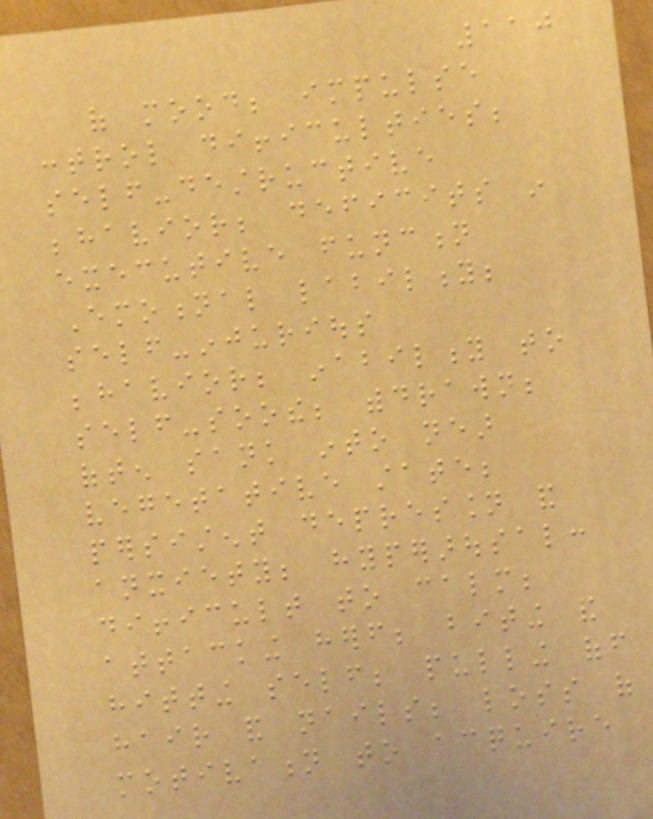110
of mood; impulse
control difficulties;
self-destructive
behavior; deficits in
executive function
Emotional lability;
self-injurious
behavior; inability to
self-soothe; withdrawn;
often sank into near
vegetative state;
persistent depression and
anxiety; hyperarousal:
difficult to calm;
attacking herself; biting and
hitting self; pulling off
hair and nails; loss of
motivation to acquire
